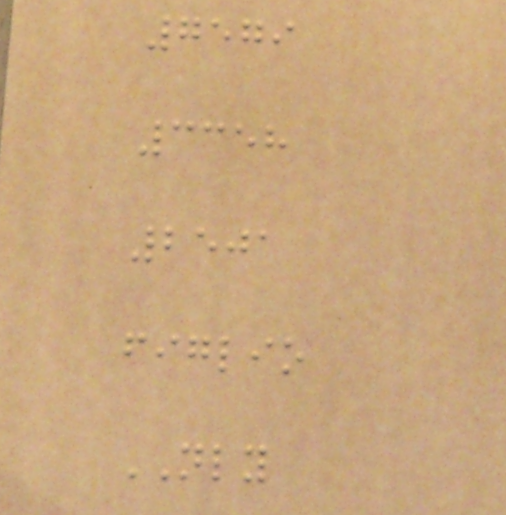7579
3358
2501
figlio
NLY
